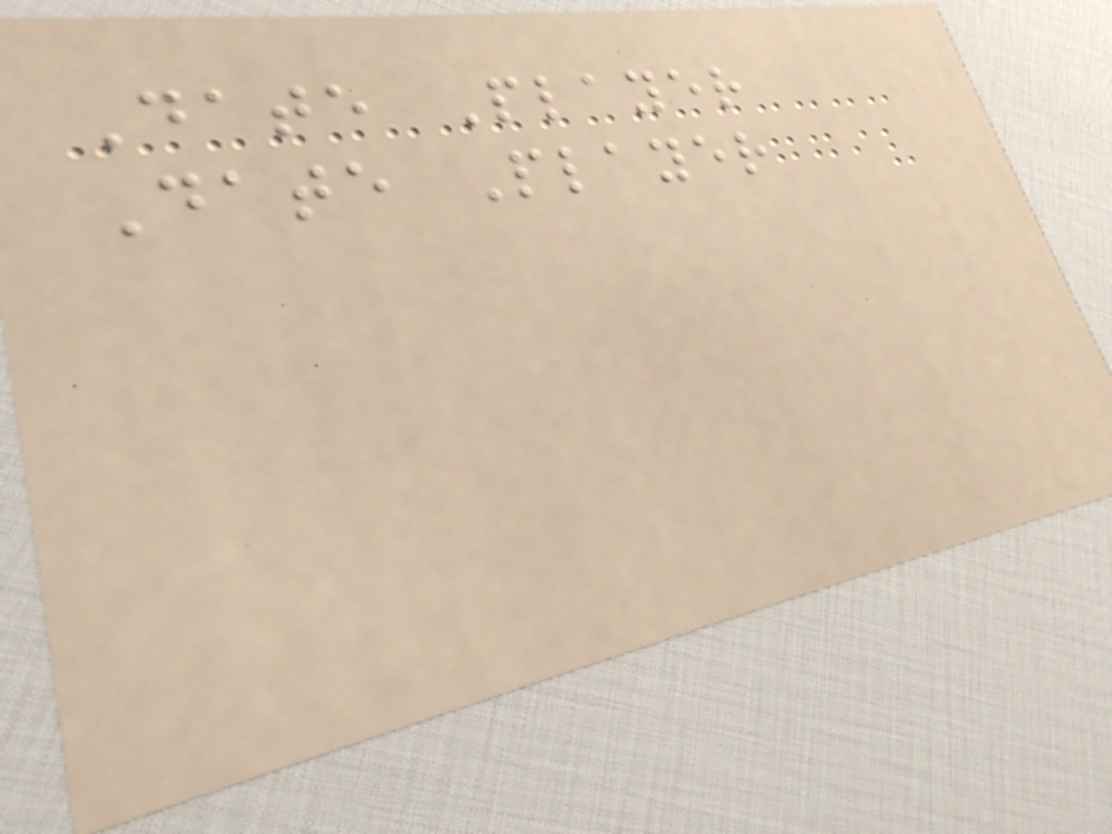Date Player
Date Player
